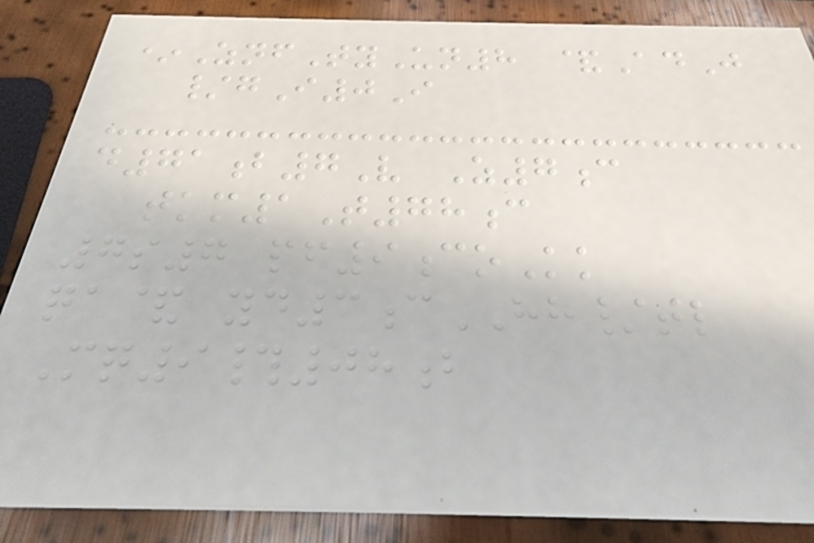*ZnfTyUn8 &AdJ
/gI0I
d71b7V Z7c
tkm1T78c
7s7 pf9coKk
qa& yd3cHH/tl
Mq9#08b
